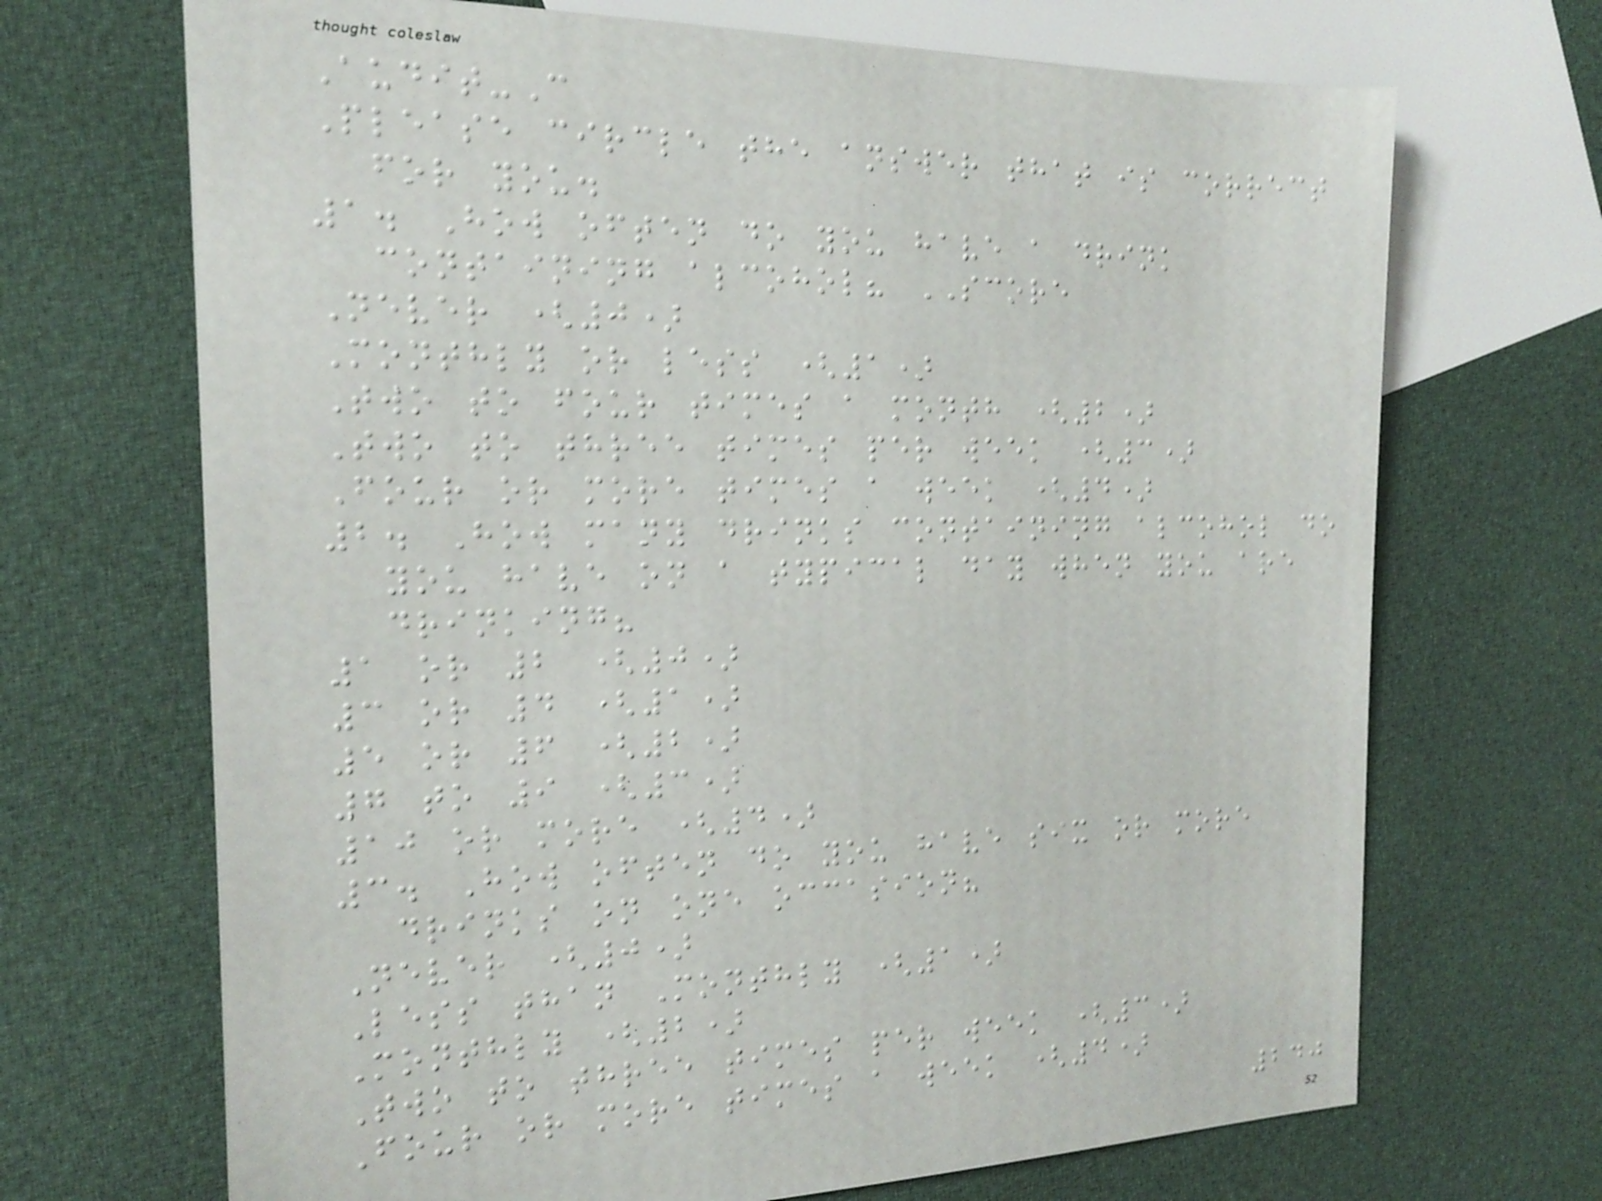Audit-C
Please circle the answer that is correct
for you.
1. How often do you have a drink
containing alcohol? SCORE
Never (0)
Monthly or less (1)
Two to four times a month (2)
Two to three times per week (3)
Four or more times a week (4)
2. How many drinks containing alcohol do
you have on a typical day when you are
drinking?
1 or 2 (0)
3 or 4 (1)
5 or 6 (2)
7 to 9 (3)
10 or more (4)
3. How often do you have six or more
drinks on one occasion?
Never (0)
Less than Monthly (1)
Monthly (2)
Two to three times per week (3)
Four or more times a week (4)
240
